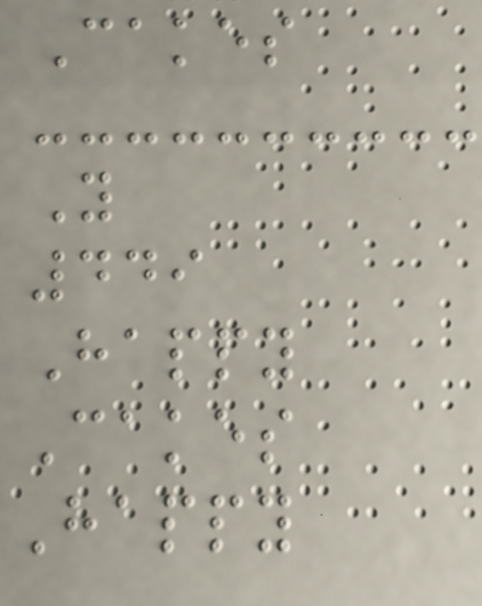Cakes
Y
449
Happy
Cakes
Happy
